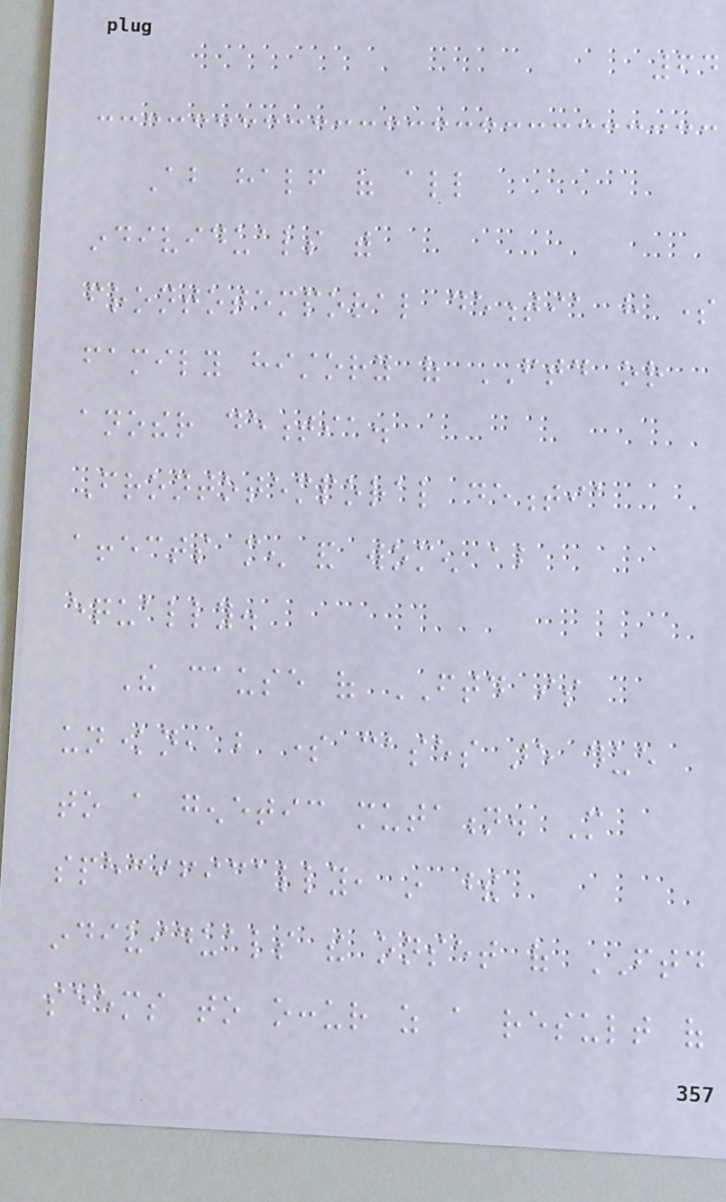64
About half of all
individuals with
frontotemporal dementia have some
family history of FTD or
another dementia.
Frontotemporal dementia
affects men and women about
equally.
The cause of FTD is
unknown, but some cases are due
to a genetic mutation. More
specifically, in these
individuals the onset of FTD
seems to occur as a result of
